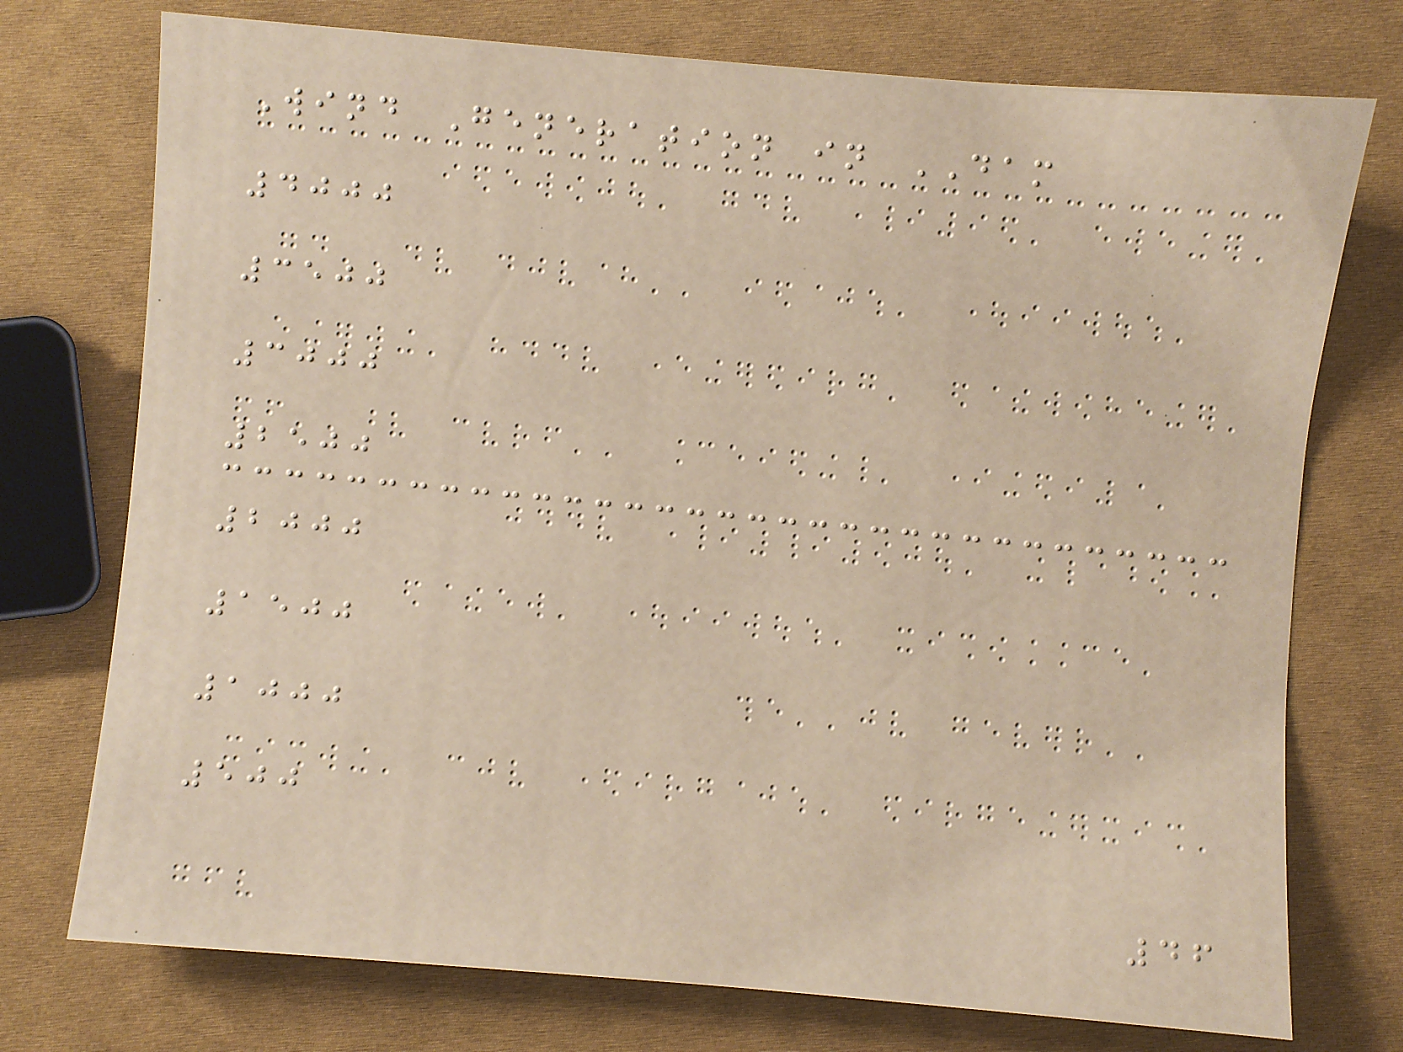Wind Generation in DAM
4000
3500
3000
2500
2000
1500
1000
500
46
